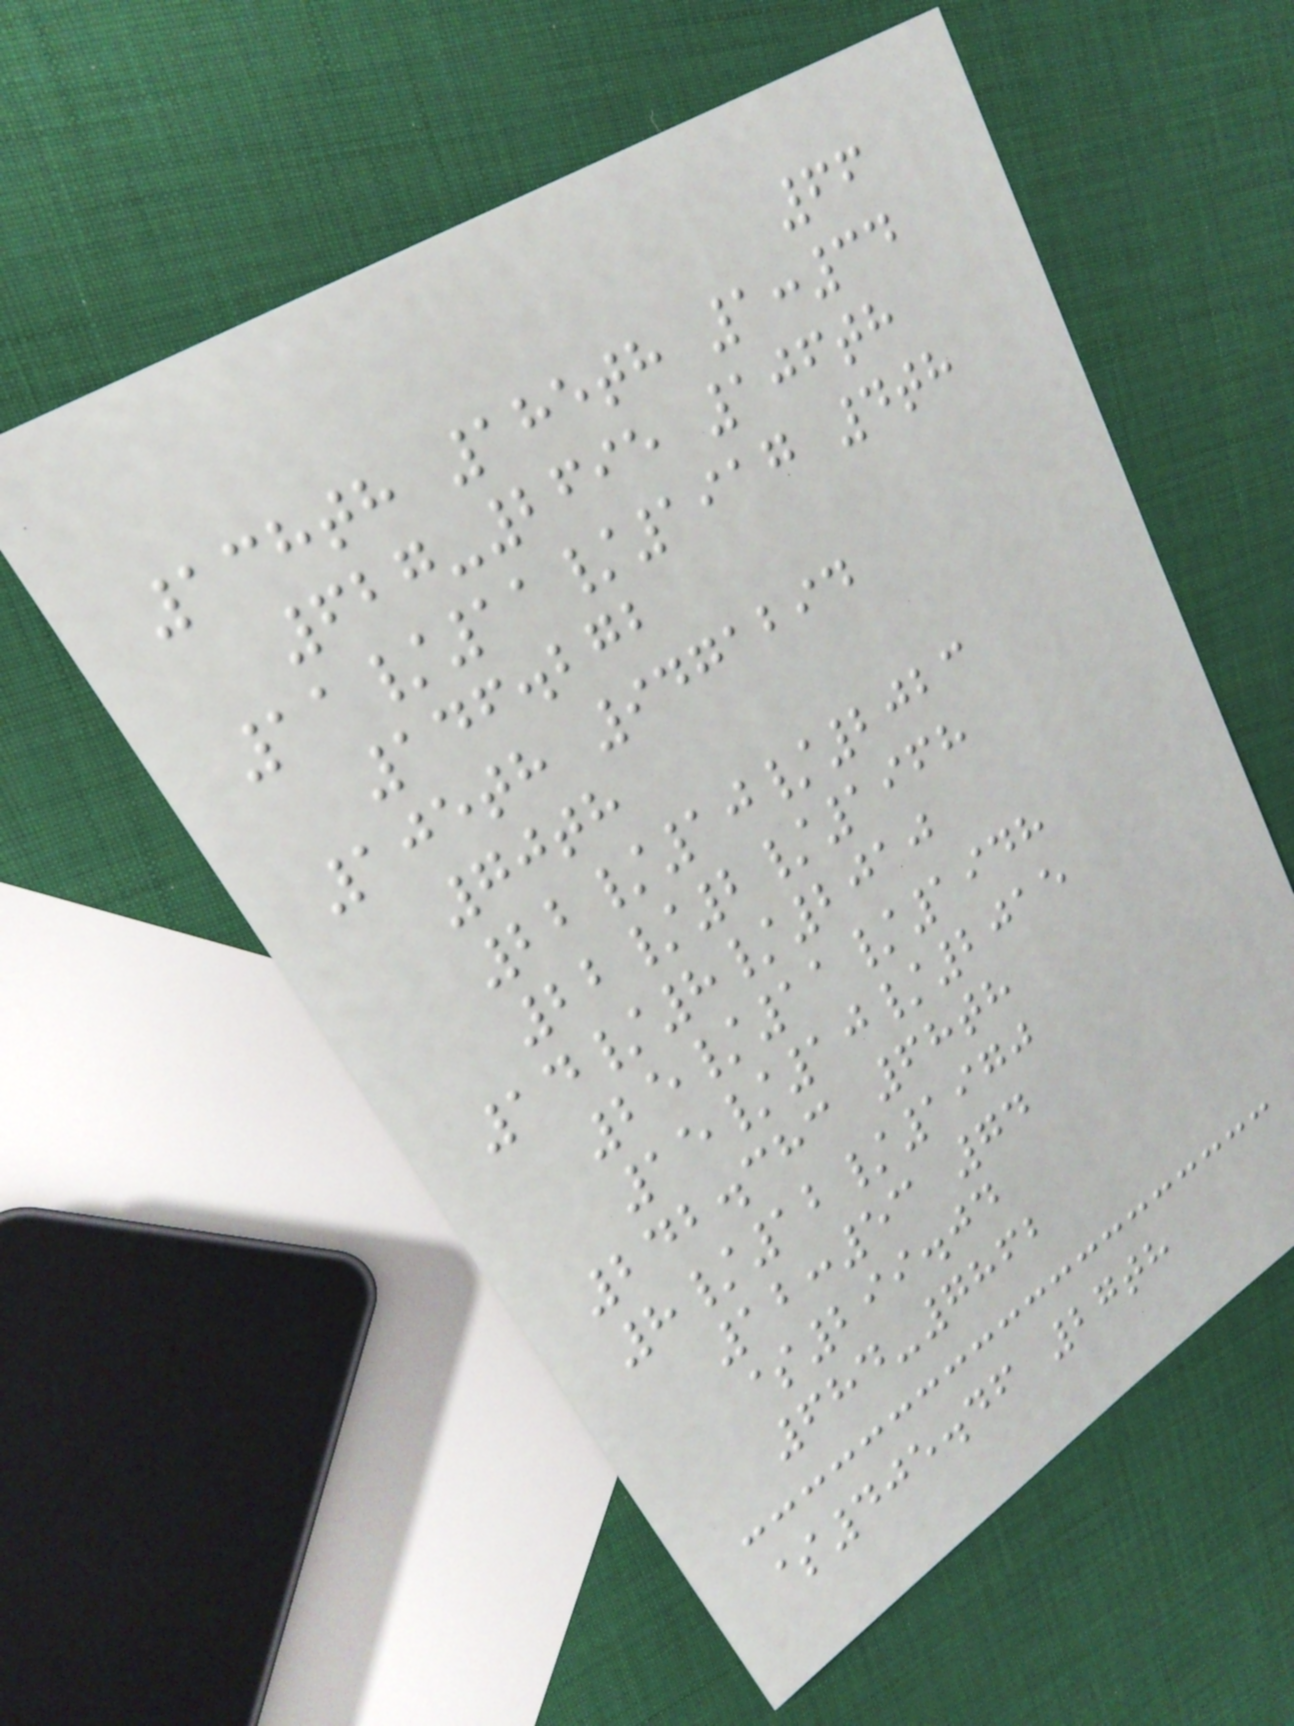66
138th 185th 1:34
627-2695 106th
11/11/1917 4th
146.272
105th 9471294
70th
22/10/2023
22/2/1968
14/8/2010
25/11/1948
15/10/2015
242.383 68th
8/12/1970
12:53 74
$299.04
684-7862
$405.46 27th
